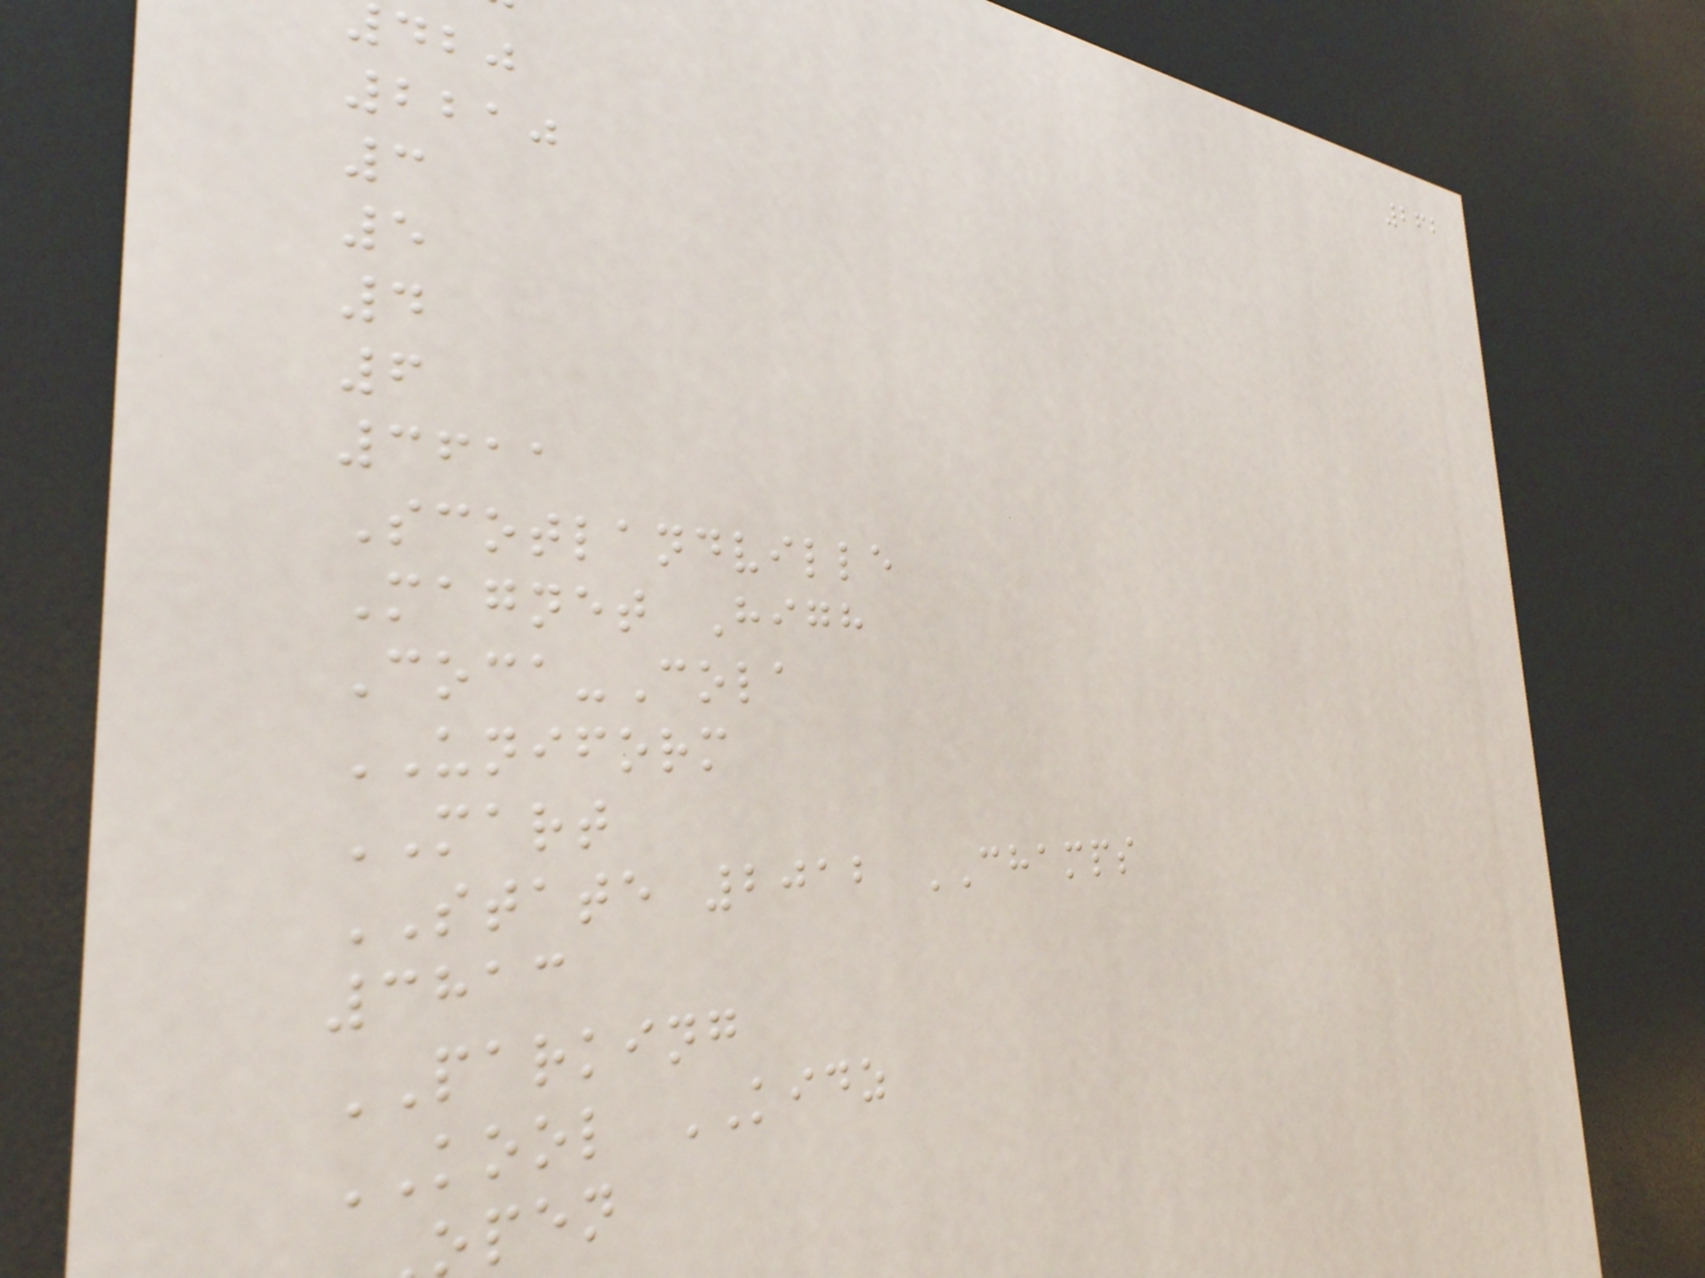262
2210
3
5
4
6
3611
Scotlandville
Magnet High
Coca-Cola
UNIFORM
MART
STATE 2012 CHAMPS
3813
PARKING
KOOL KIDZ
open
